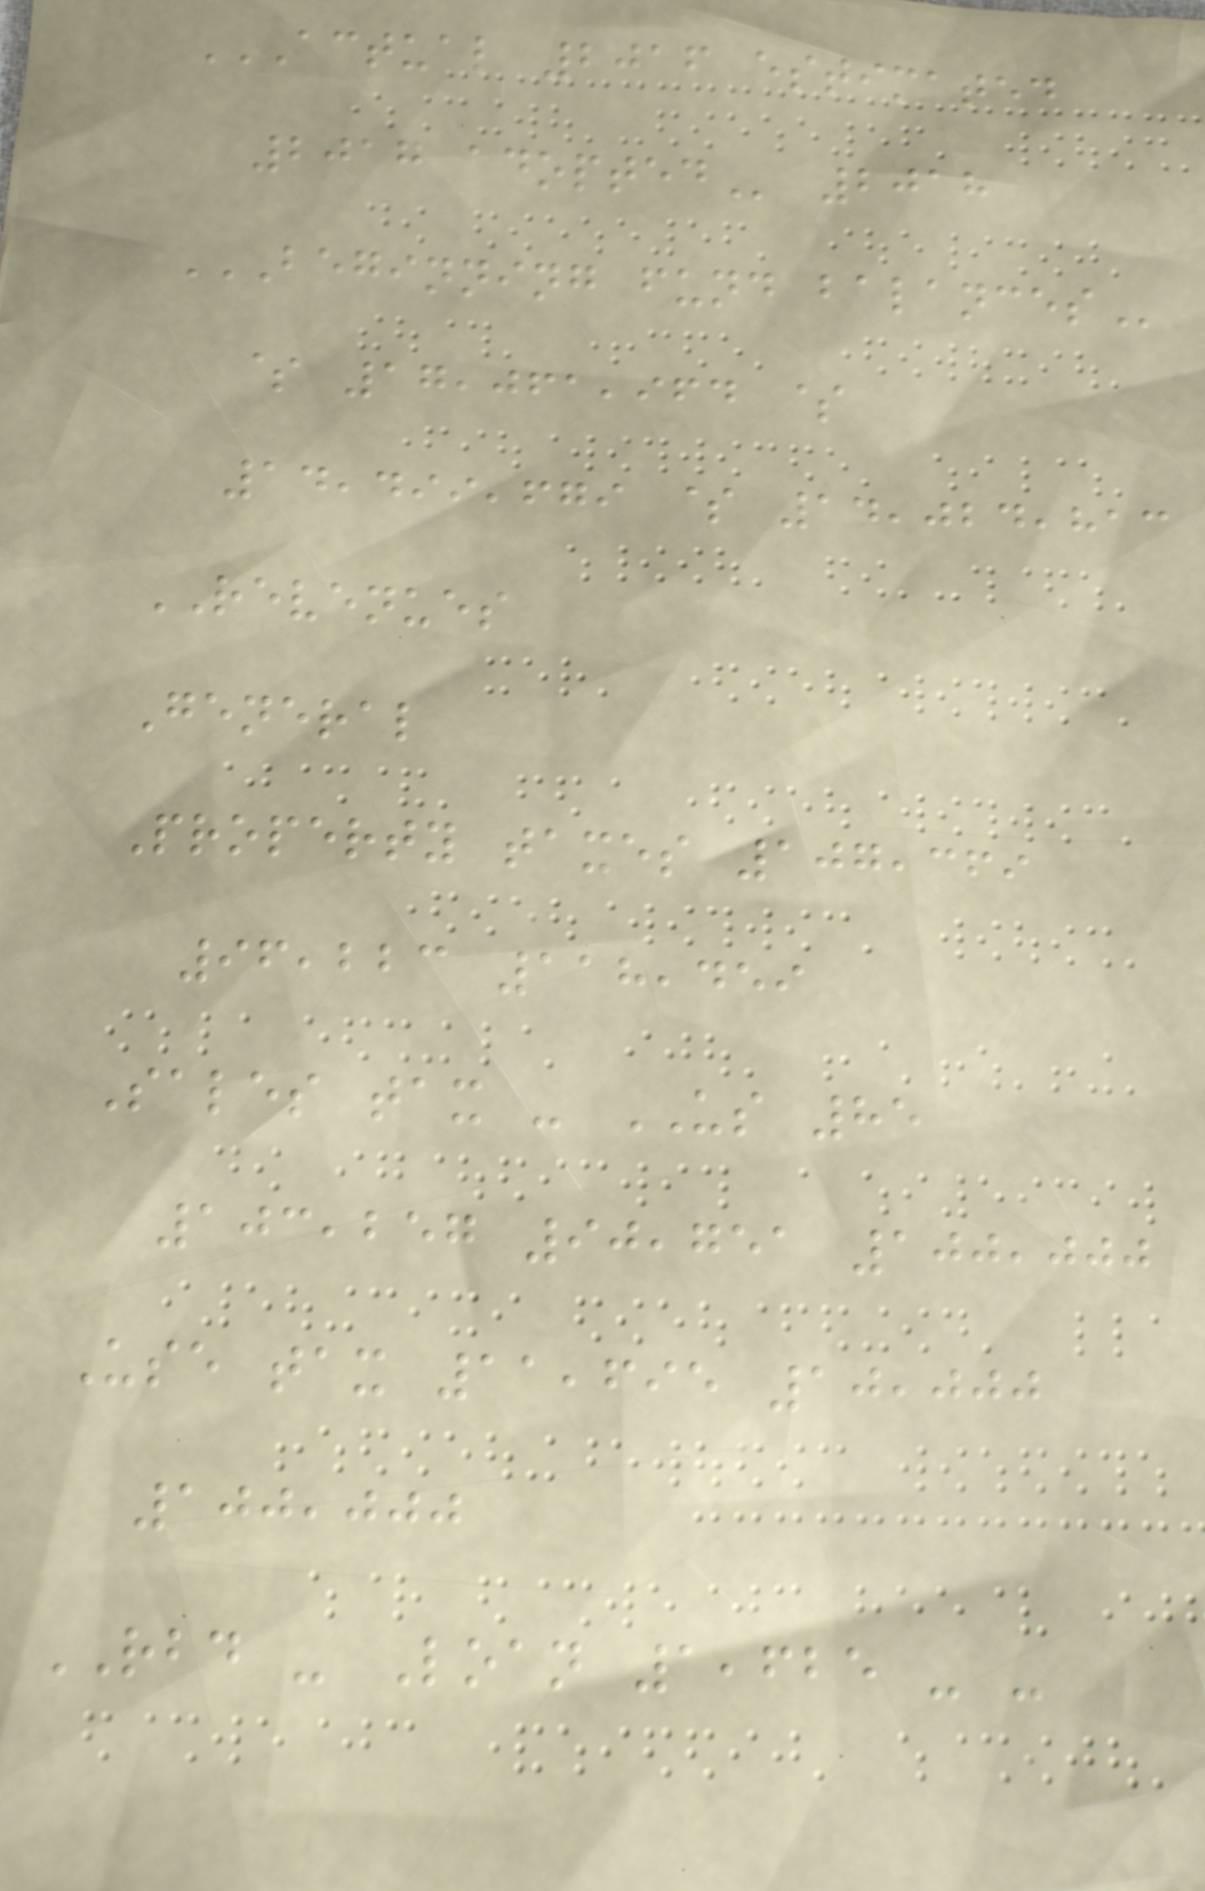ACTUAL 2016 ESTIMATED
2017 ADOPTED 2018
BEGINNING FUND BALANCES
$ 17,061,964 $
14,499,679 $ 14,024,813
REVENUES
General
Property taxes 107,369
96,223 118,459
Sales tax - US 85
103,257 90,751 100,000
Use tax 11,695 10,000
100,000
RBD - Loan 1,625 - -
